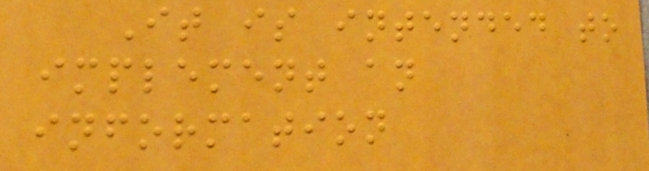It is intended to
implement an
information
